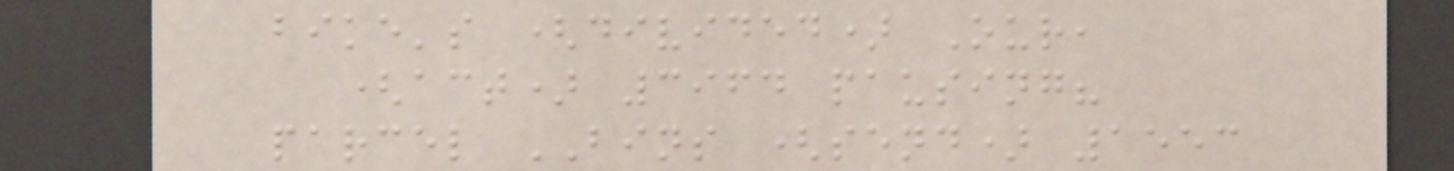bike's (divided) Our,
(act) 3964 pausing?
parcel BINS (send) 1553
